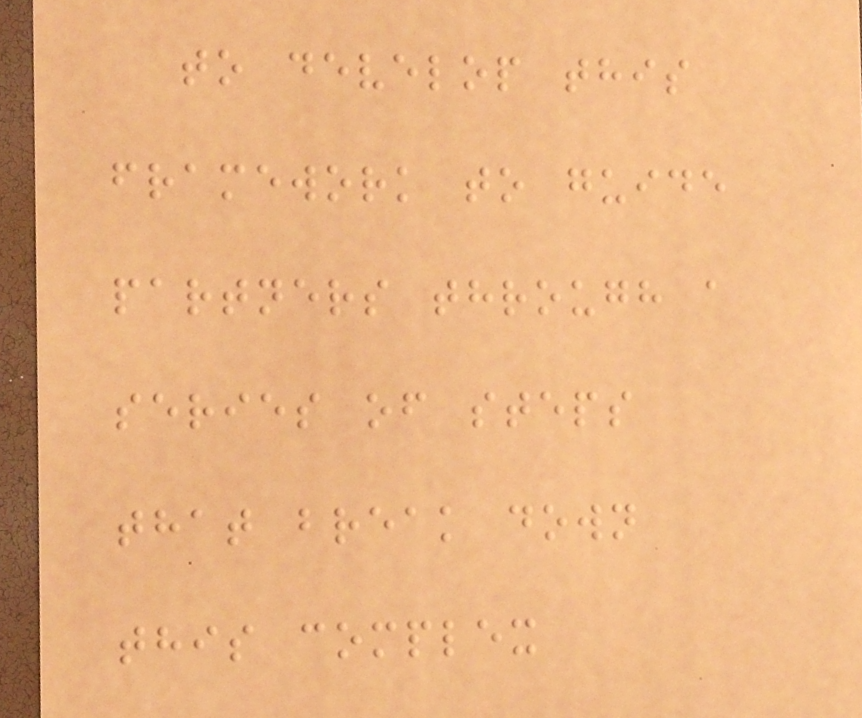to develop this
framework to guide
partners through a
series of steps
that break down
this complex
